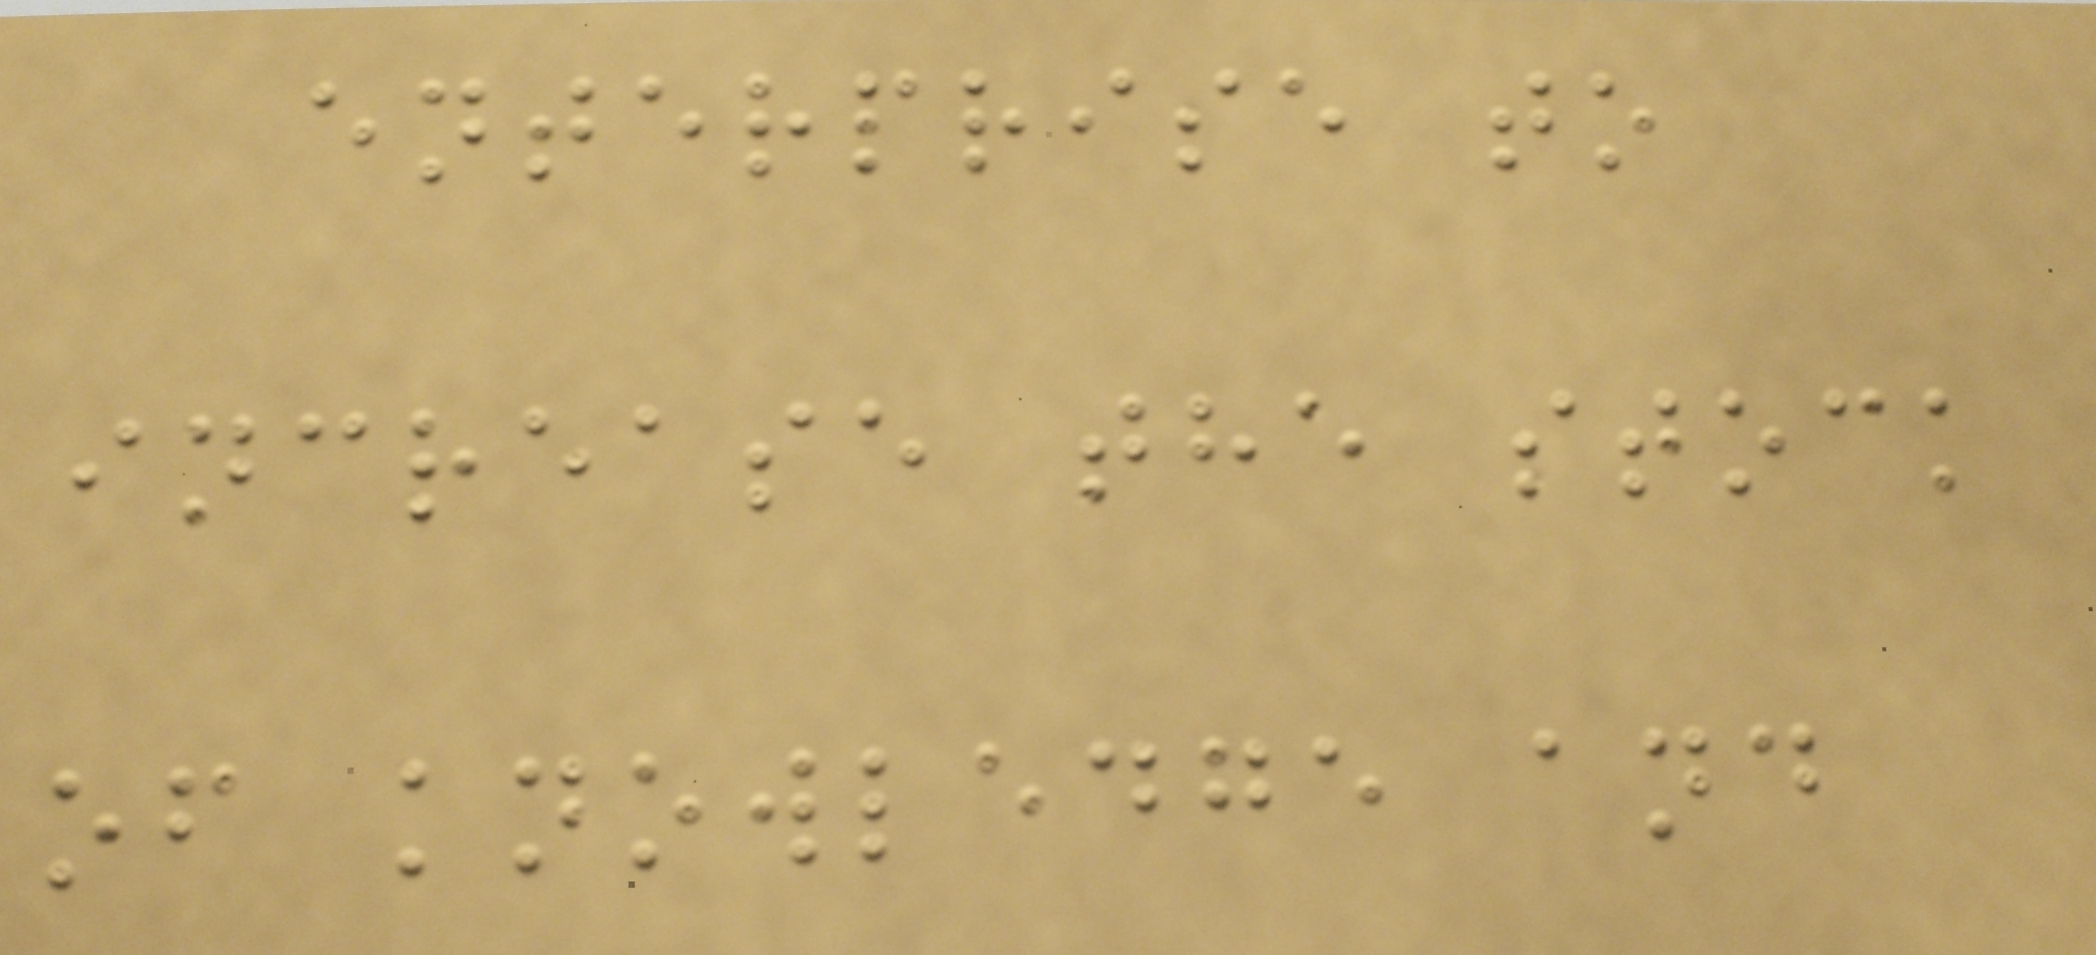enterprise to
increase the stock
of knowledge and
